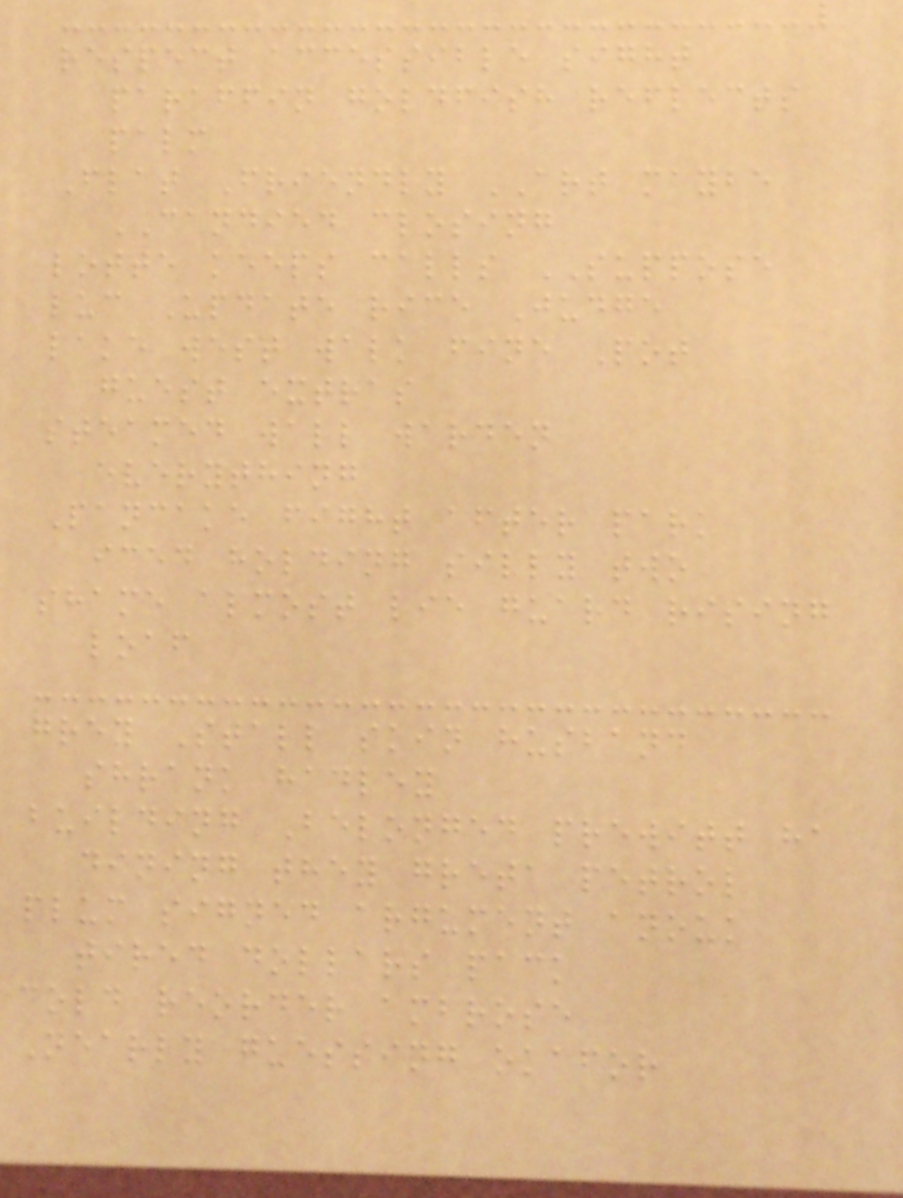respect accessible sight
paraffin goldfish reflects
palm
Flat Friendly ART maybe
CANDIED closing
lotte keeps calls SUPPOSE
luc Update rice Judge
lake west walk fine Pot
guest extras
steamed wall warden
everything
Pancake fight after park
iced holding silly two
shame almost lie guard rising
loaf
grey Stall skin husband
shrank hadley
building Belonged prewitt ha
dining they greta petrol
plum signed argument anouk
tired dollars pack
cold reorder ambrose
Nearly guessing okafor
